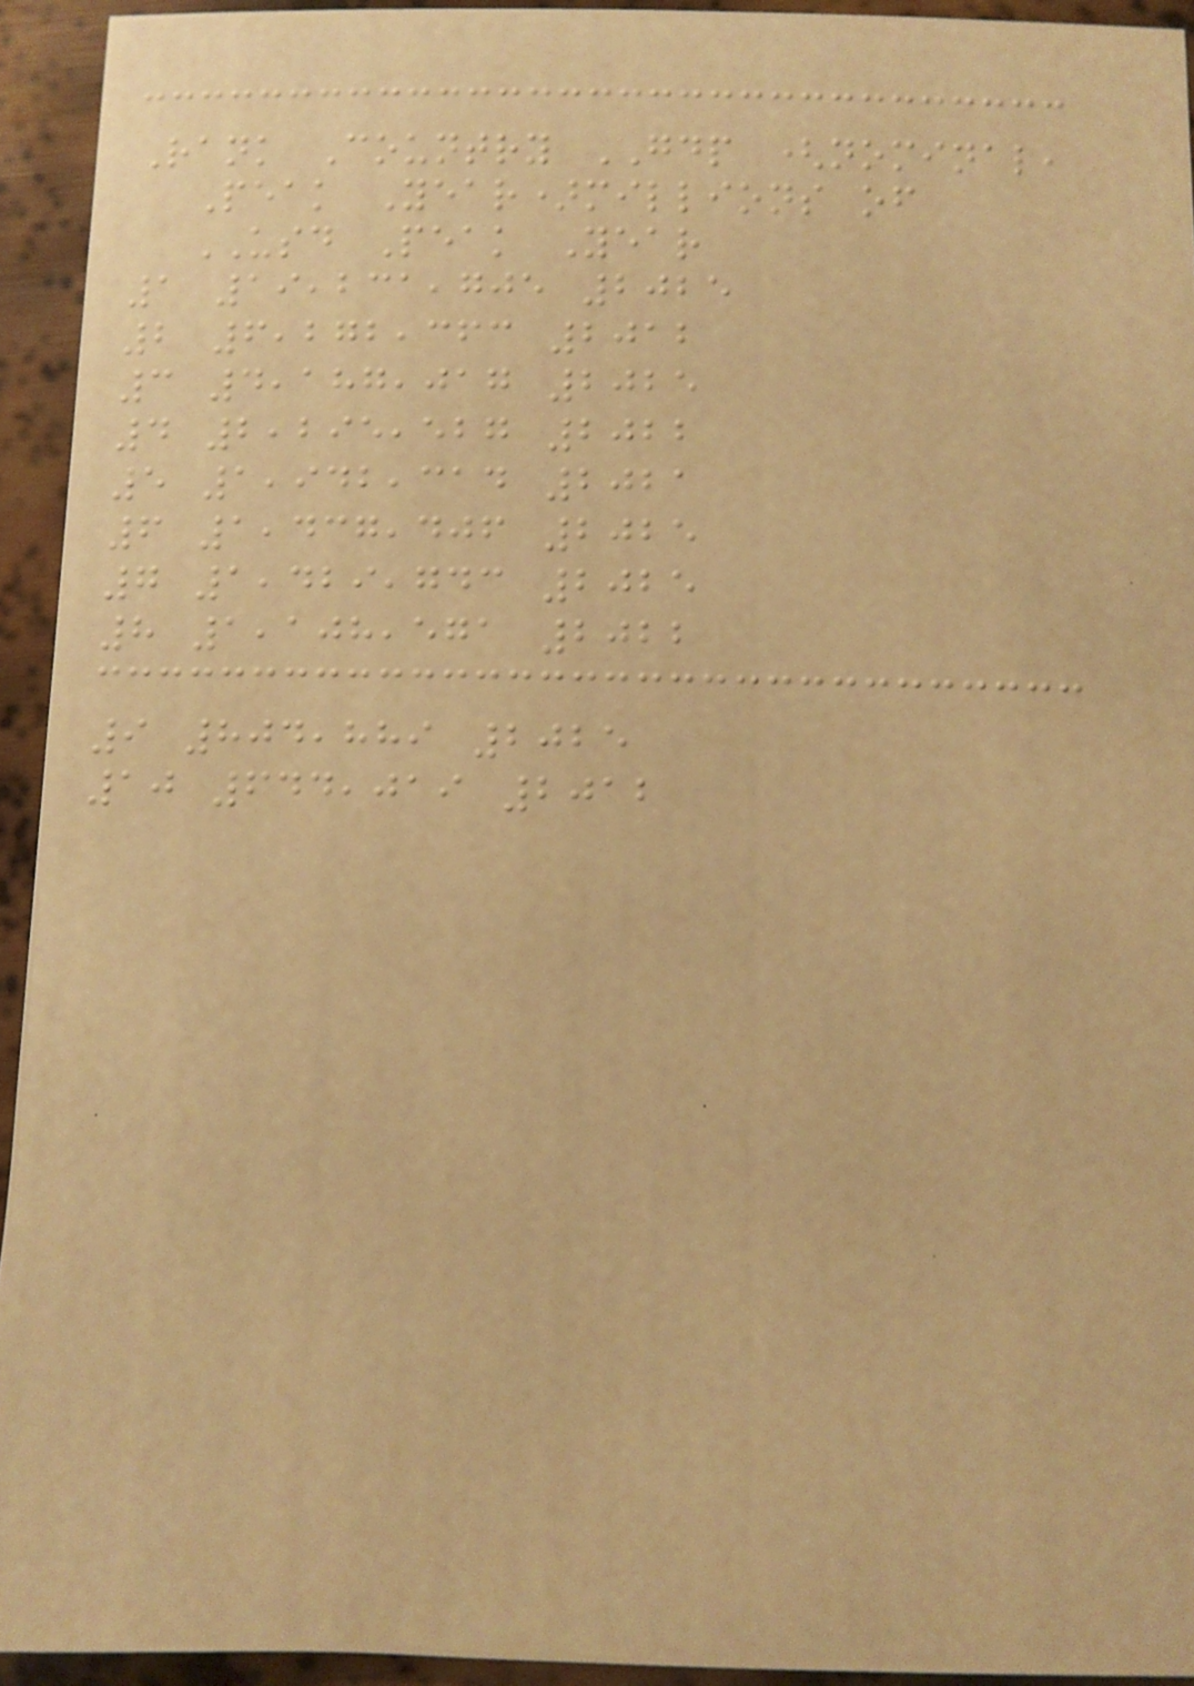Rank Country GDP (nominal,
Peak Year)millions of
USD Peak Year
1 19,231,705 2025
2 6,272,363 2012
3 4,187,017 2025
4 2,295,527 2022
5 1,942,314 2021
6 1,437,406 2025
7 1,429,743 2025
8 1,108,571 2022
9 804,889 2025
10 644,019 2012
